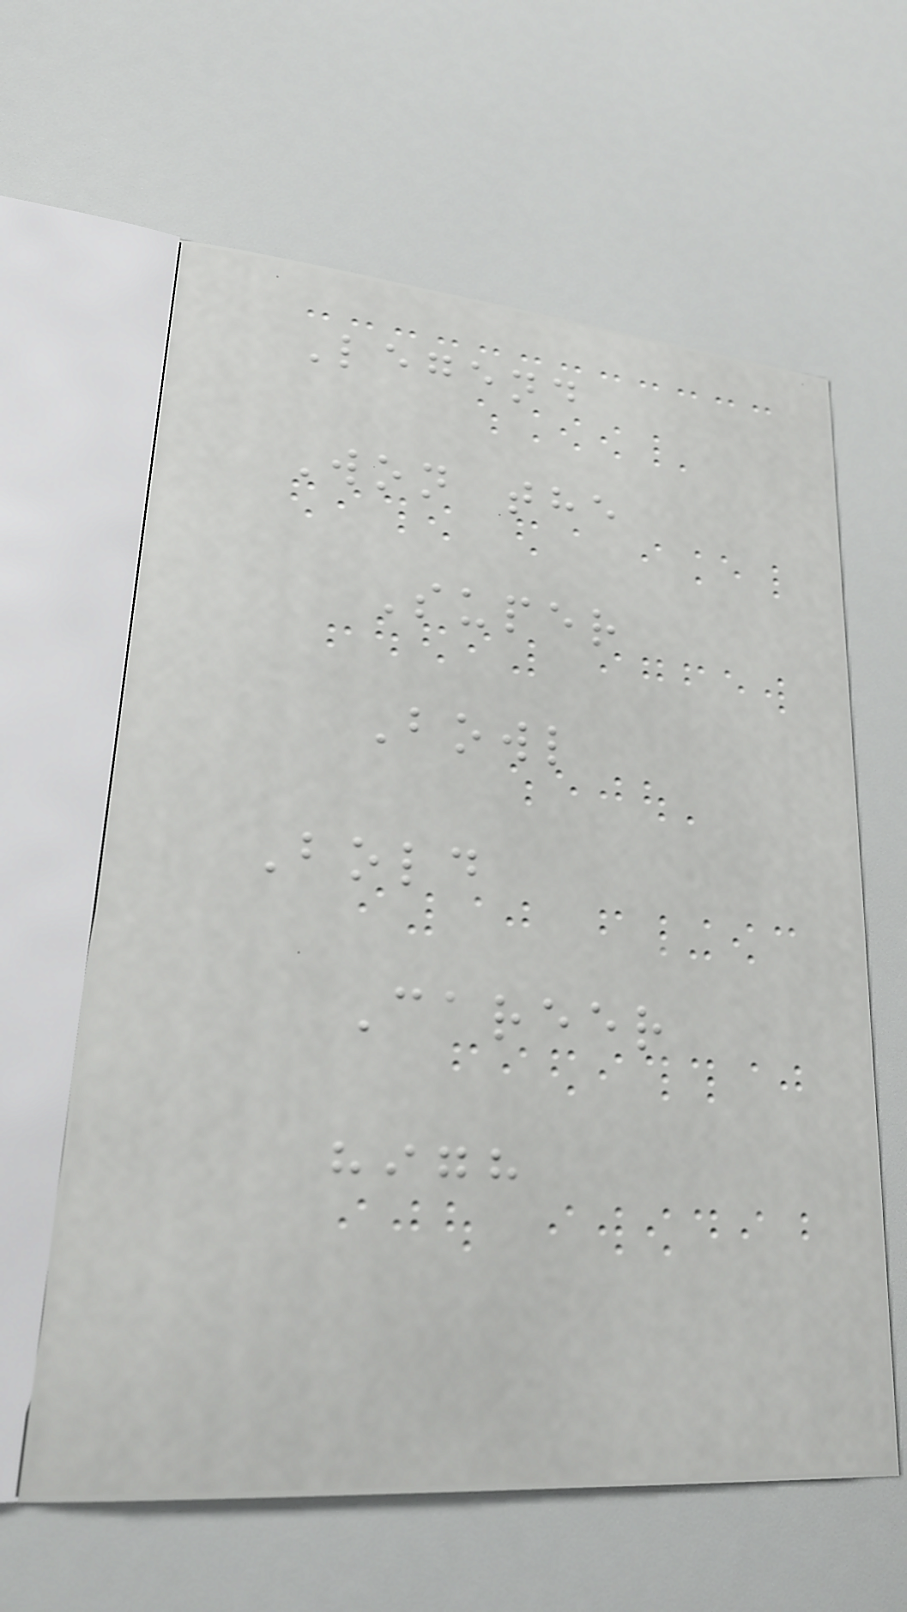Legend
Won the
Super
Bowl
Bold
Career
high
